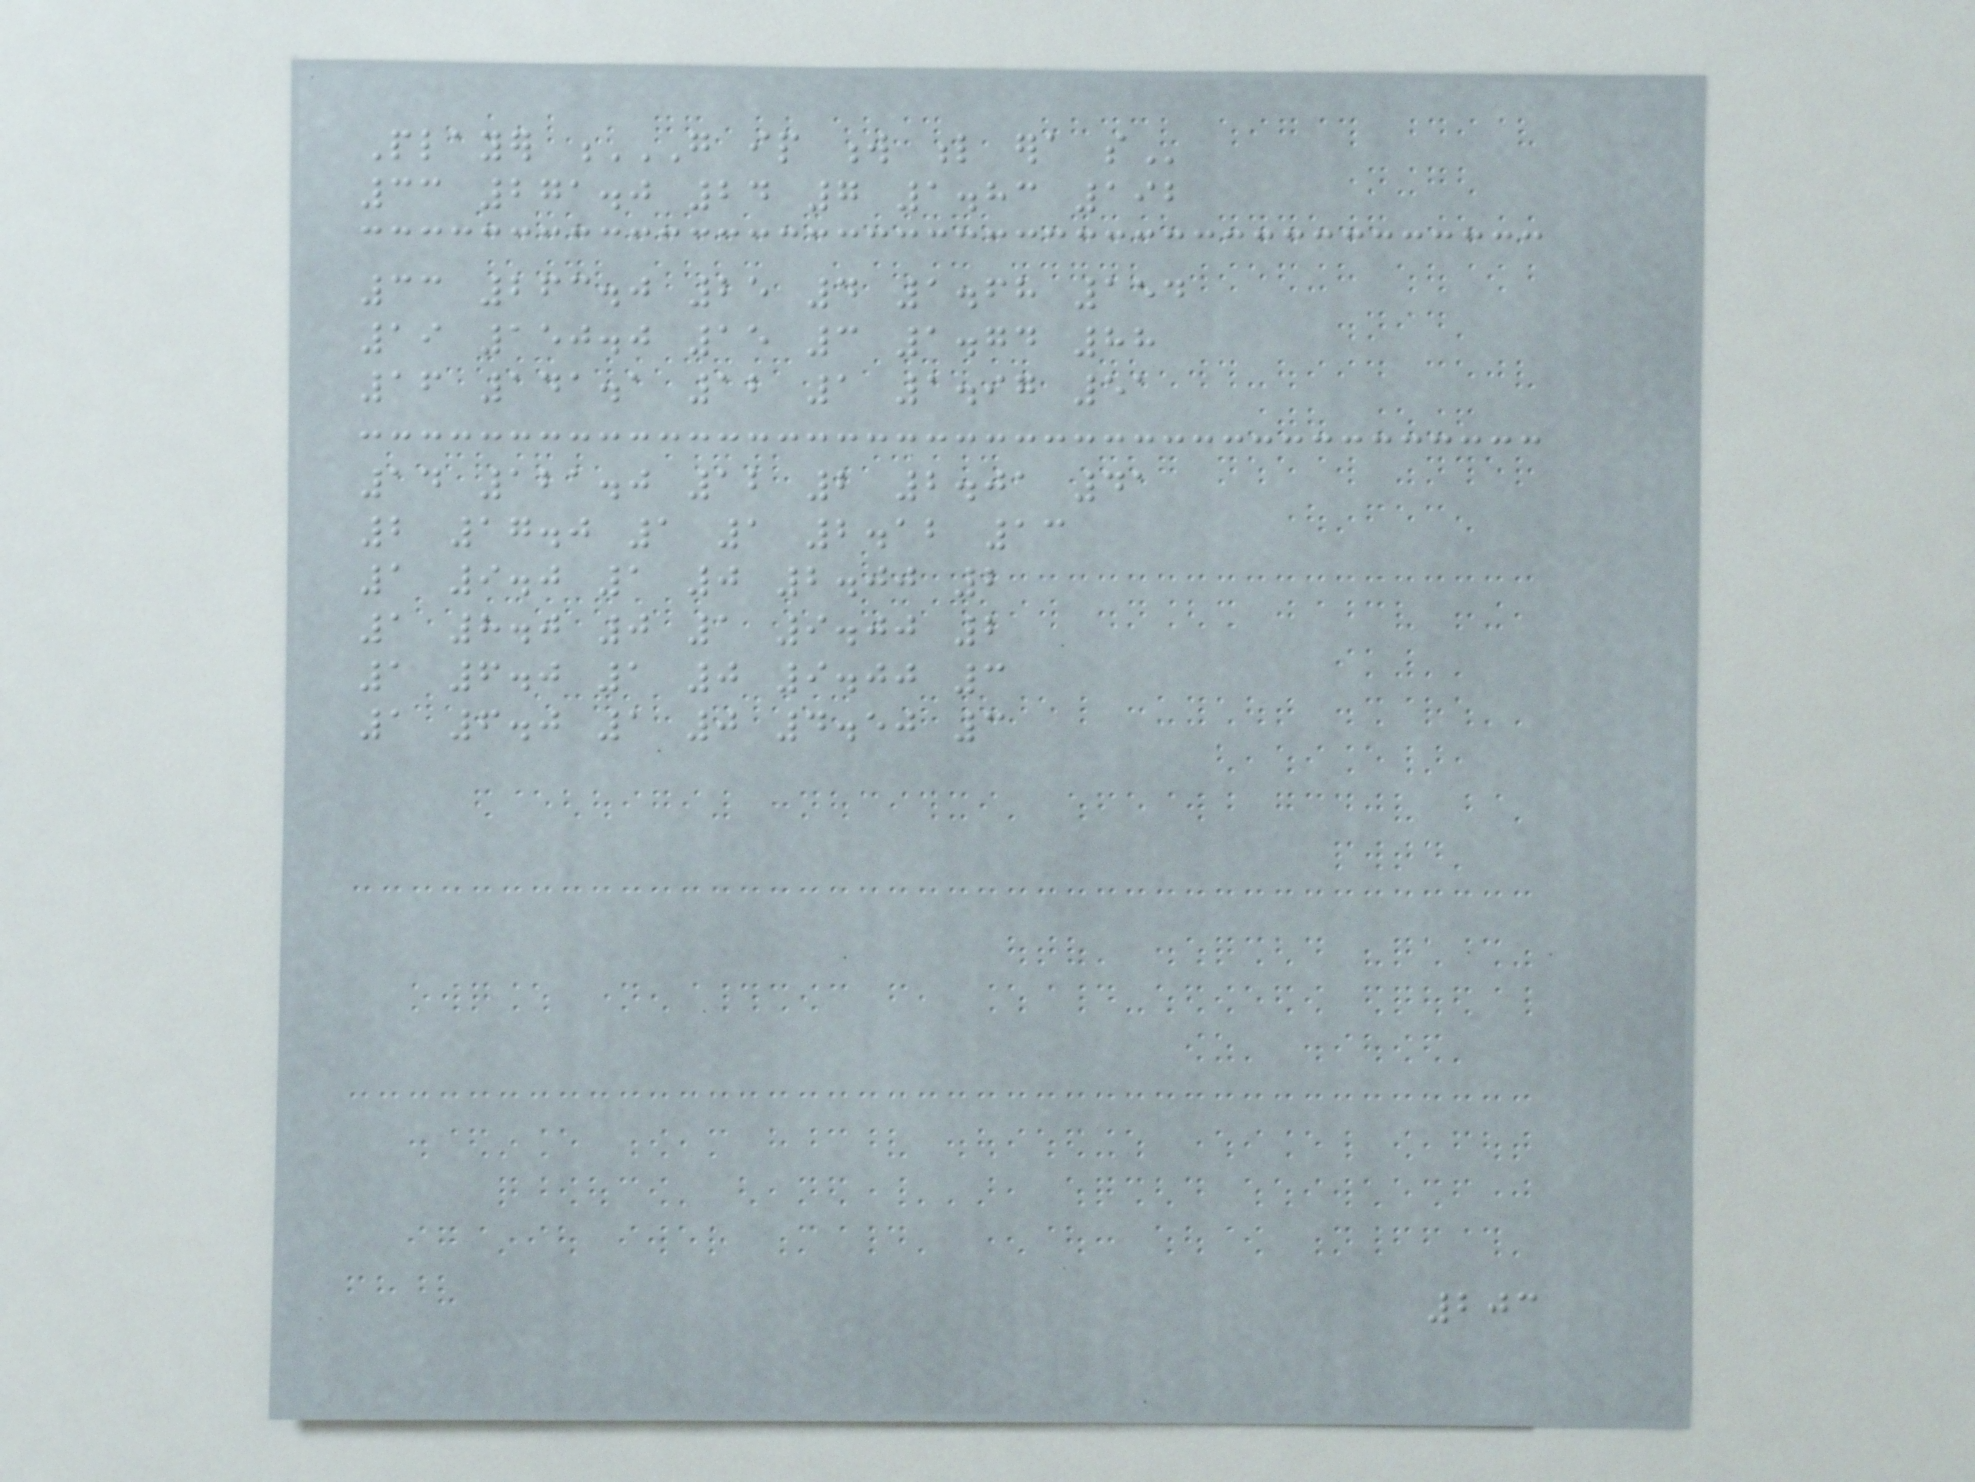Player G IP W L ERA SO
33 271.0 24 7 1.83 192
33 263.0 25 4 1.68 154
19 150.0 15 3 1.74 88
16 141.1 12 1 1.97 51
14 121.0 12 2 2.01 41
2 17.0 1 1 2.12 13
1 9.0 1 0 2.00 2
1 8.0 0 1 9.00 2
1 6.0 1 0 9.00 3
1 6.0 1 0 4.50 3
203
